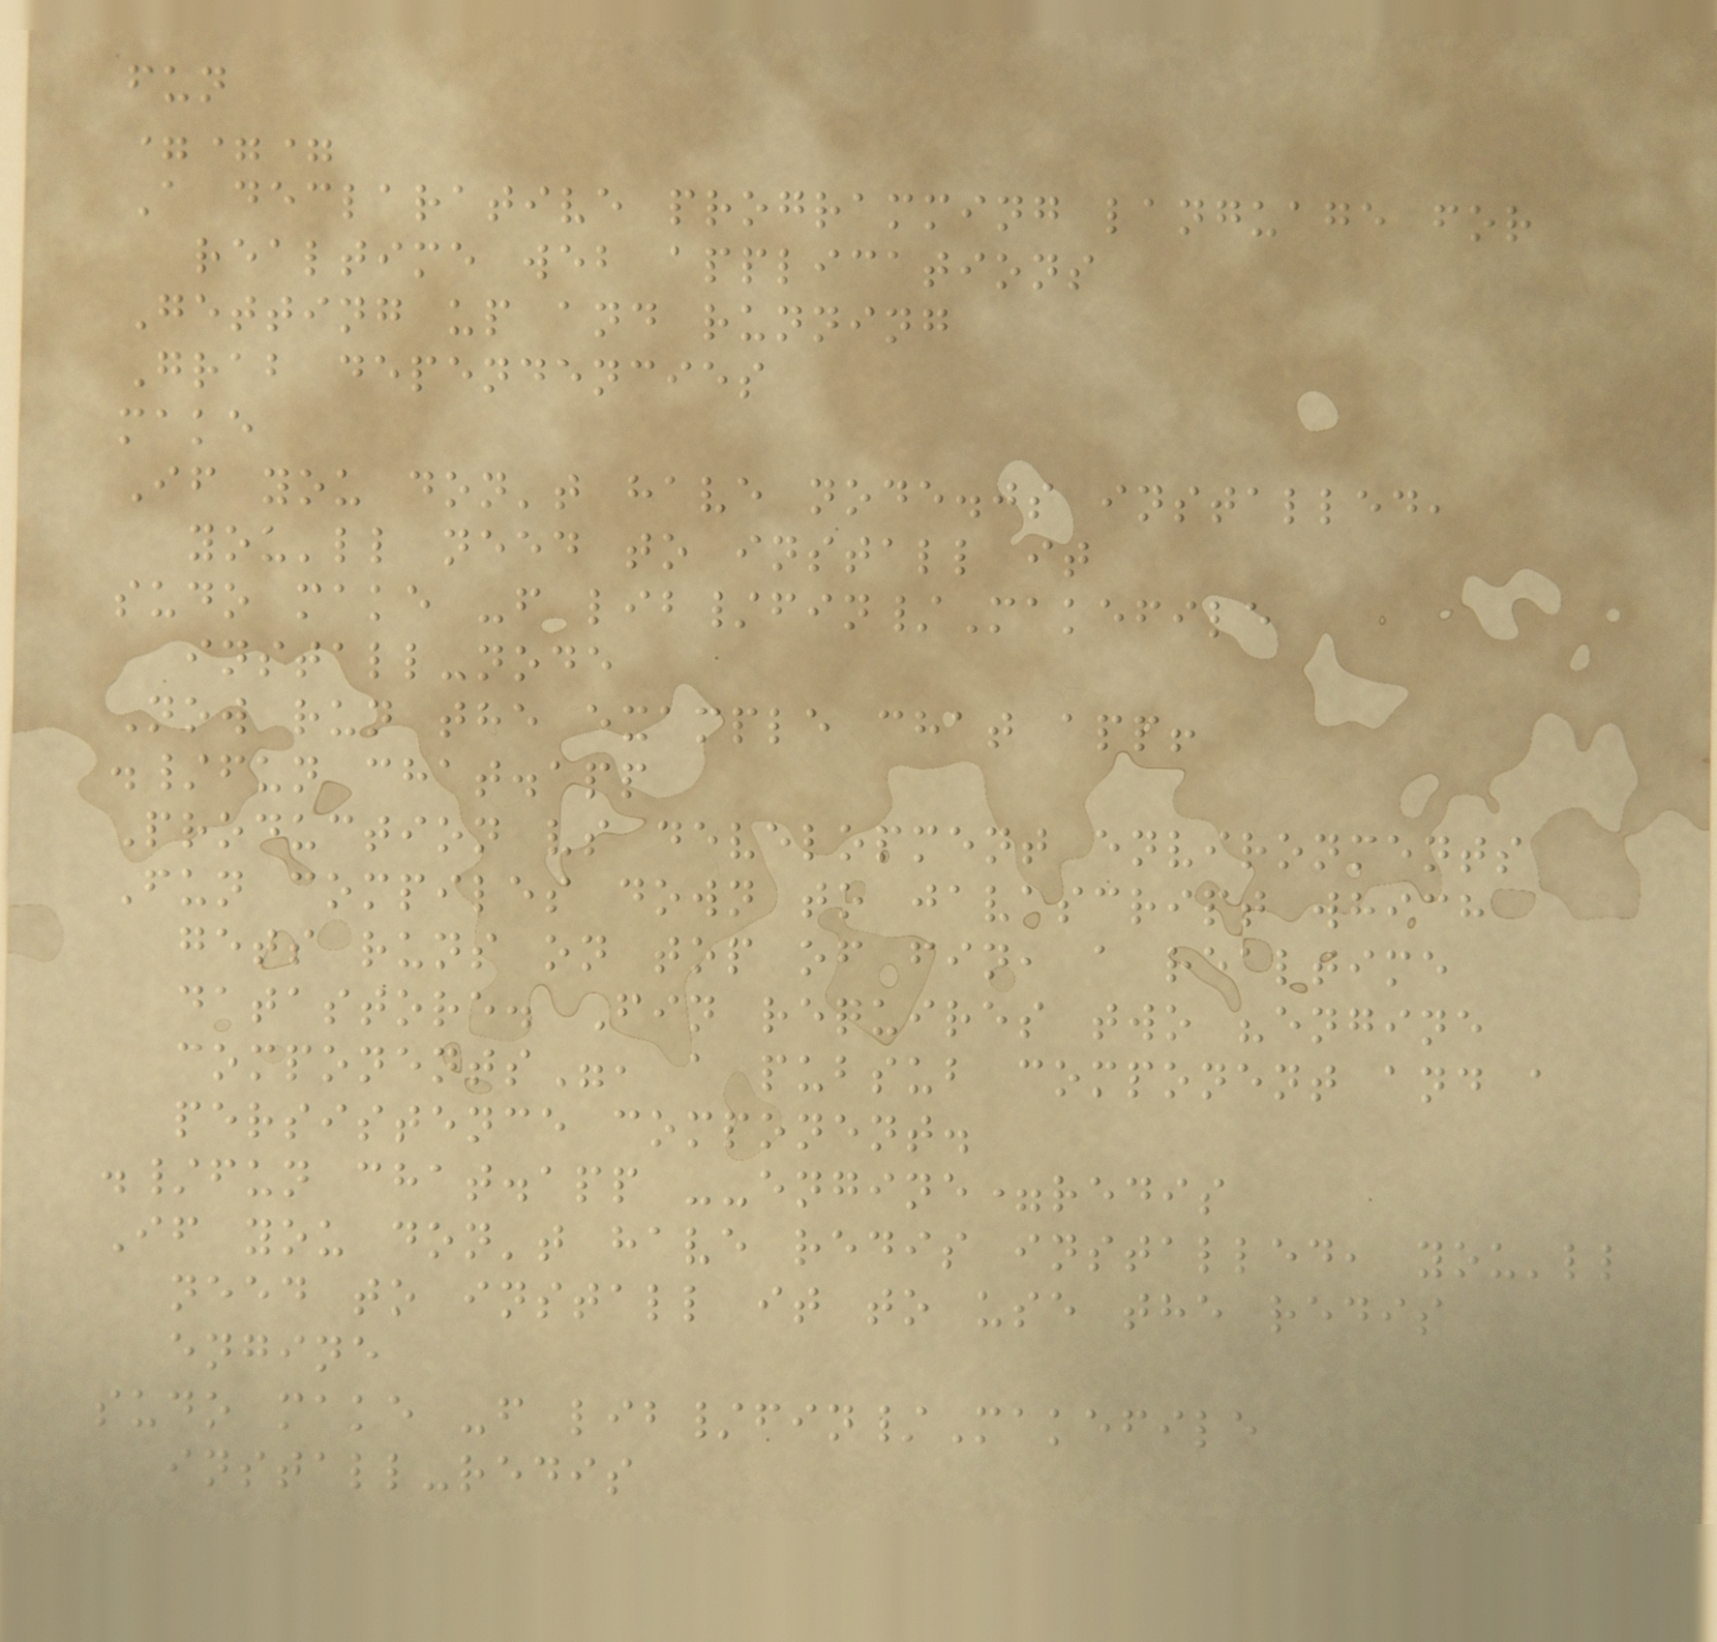fun
===
A declarative programming language for
realtime web applications
Getting up and running
Grab dependencies
make
If you don't have node.js installed,
you'll need to install it
sudo make -f lib/fin/Makefile
install-node
Now run the example chat app!
./fun chat.app
Production vs development environments
Fun compiles down to javascript which
gets runs on top of fin, a realtime
datastore. Fin requires two "engine
components", a pubsub component and a
persistence component.
./fun chat.app --engine=redis
If you don't have redis installed, you'll
need to install it to use the redis
engine
sudo make -f lib/fin/Makefile
install-redis
